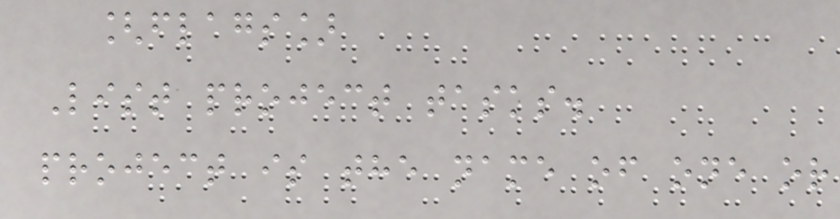[flags]
List project tasks.
project is the name of one or
